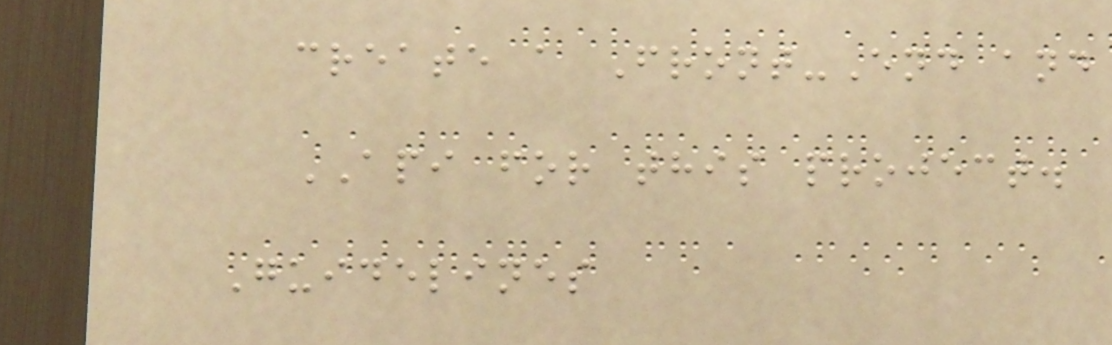create a Front-End and
API for this project.
Guidelines
